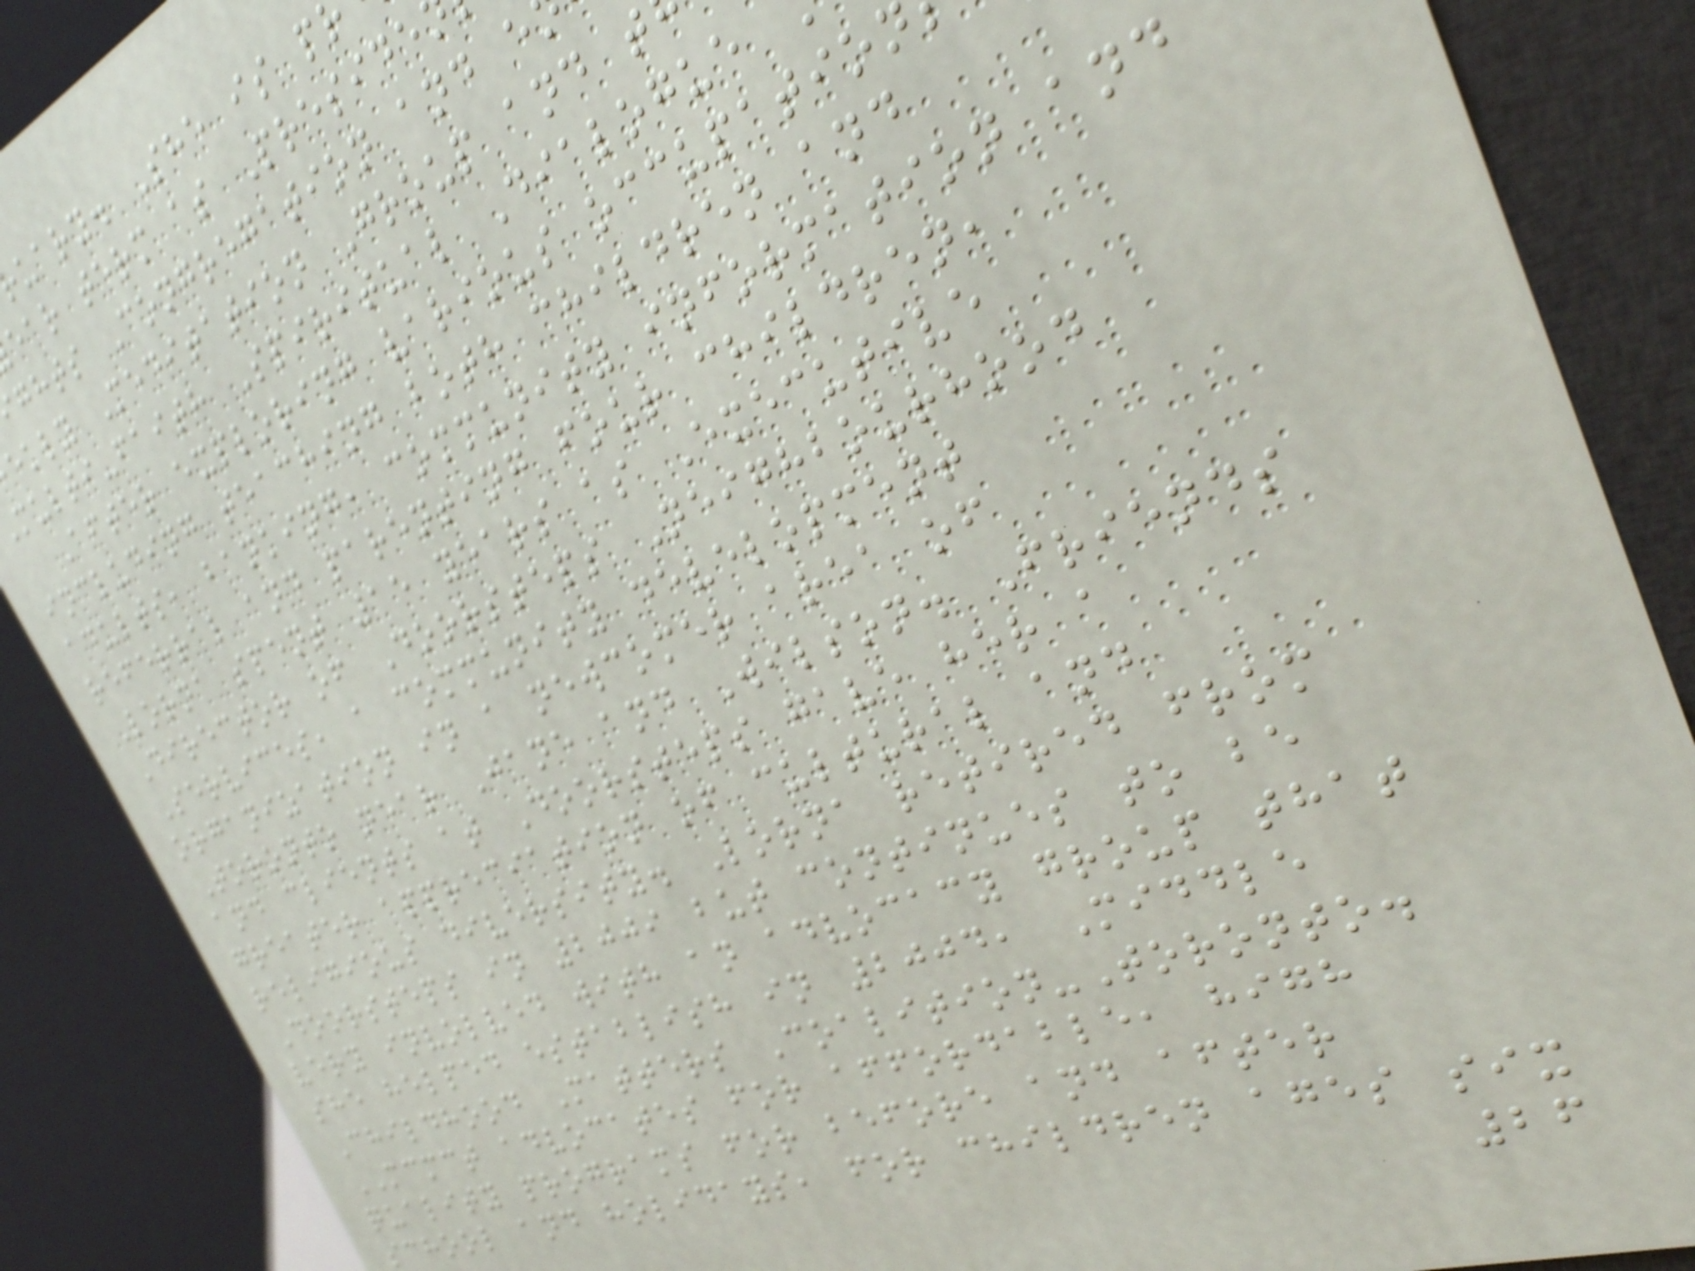uary. She is p
ear term as Preside
ghts Congregation and e
ekly Meditation Group and t
multi-faith Spiritual Dialogue
After exploring various occupation
including teaching both children and
adults, banking, community information and
referral and parenting four children,
Lorna spent 15 years as Executive
Director of Doorsteps Neighbourhood
Services, a community development
organization in a newcomer area of
Toronto near Jane and Wilson. Friends
and clients at Doorsteps gave her a
greater appreciation of cultural and
religious diversity. Lorna retired from
Doorsteps in 2009 but continues to be
very involved with an advocacy group that
she helped establish in 2004, Middle
Childhood Matters Coalition-Toronto.
MCMCT advocates for affordable, high
quality programs for before and after
school and holidays, for children ages six
26
